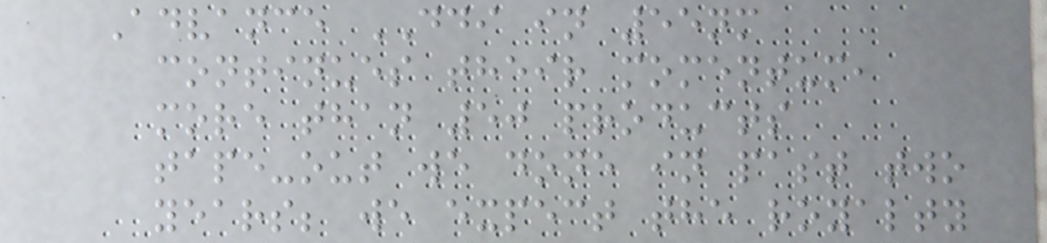Advance DDI in 55nm
continues their momentum,
more than 50 products
tape-out we done in past two
years; we expect the royalty
